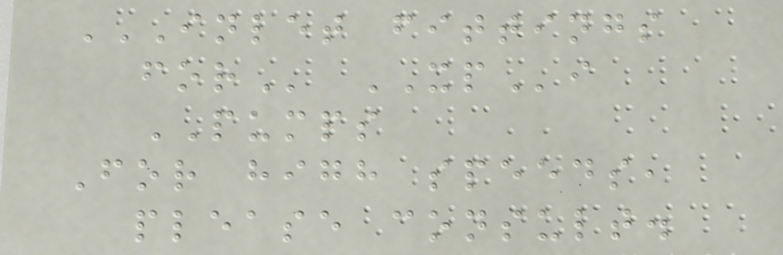INLET FITTINGS
FOR XPi
PUMPS
For high speeds,
please consult.
